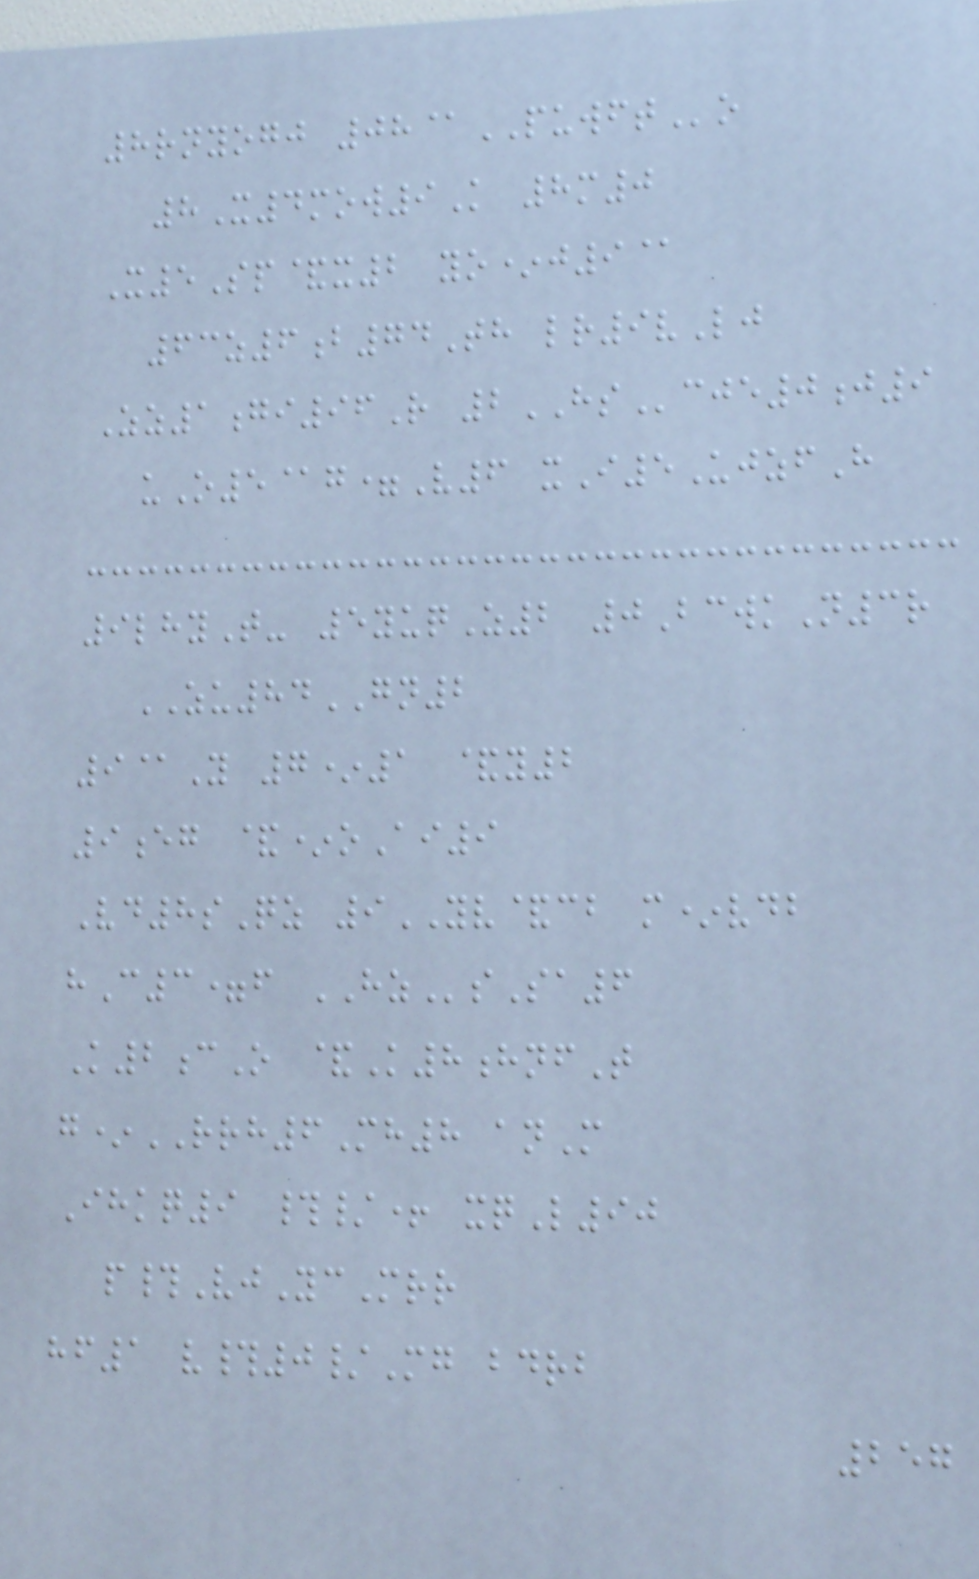8rnyogj 08@PUWFTo
8X4mow9K 8m0
X5Sp&x2 yo*j9@
63z6b74Th lr9vLj
Zz1gi96R 2HScje0j9
uO5@g=V6 xI5UjzfH
9lhyT- 5yuqZ2 0BcwkN3r
ZU84GN2
9@Y 7*1 &y2
9eg &*oAi9
Vd8sQz 9YV&cb m*vdb
hC3=f HZsSa6
K2cO &K8hnfT
g*RRH6Mh8 anM
Ihkq9 #/+ xqL90
p#VjYcMrr
hf1 v#0/Mg bdrb
257
